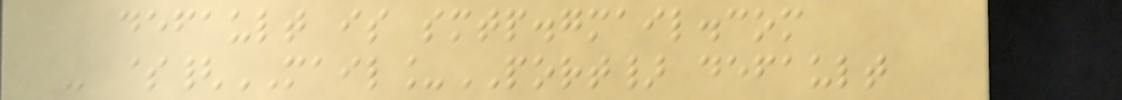default is smtp.gmail.com
- ${MAIL_PORT} default
